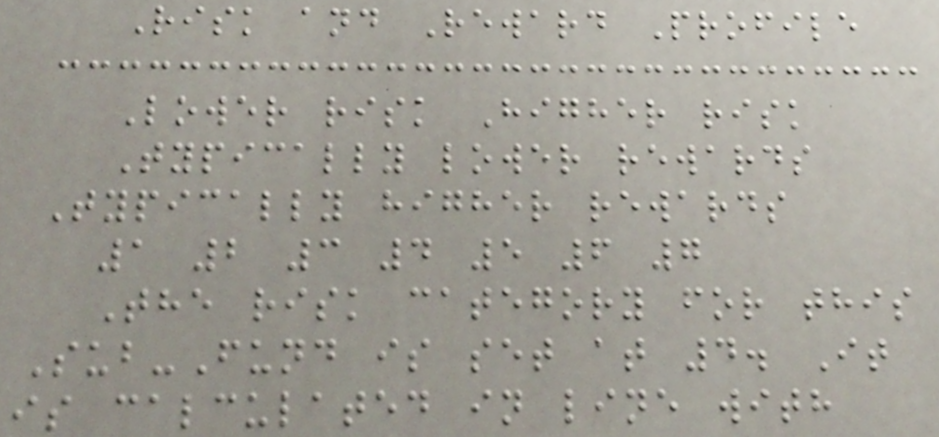Risk and Reward Profile
Lower risk Higher risk
Typically lower rewards
Typically higher rewards
1 2 3 4 5 6 7
The risk category for this
Sub-Fund is set at 4. It
is calculated in line with
